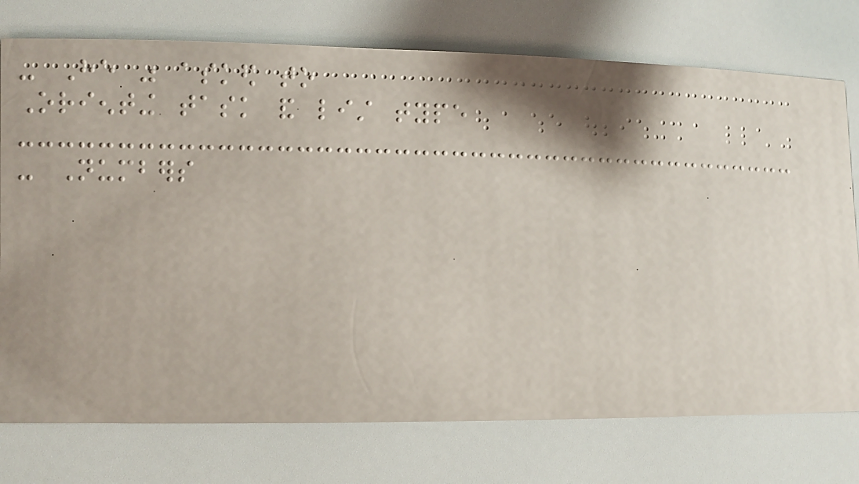- He was asked to
Orienting task and list type
- Numbers
